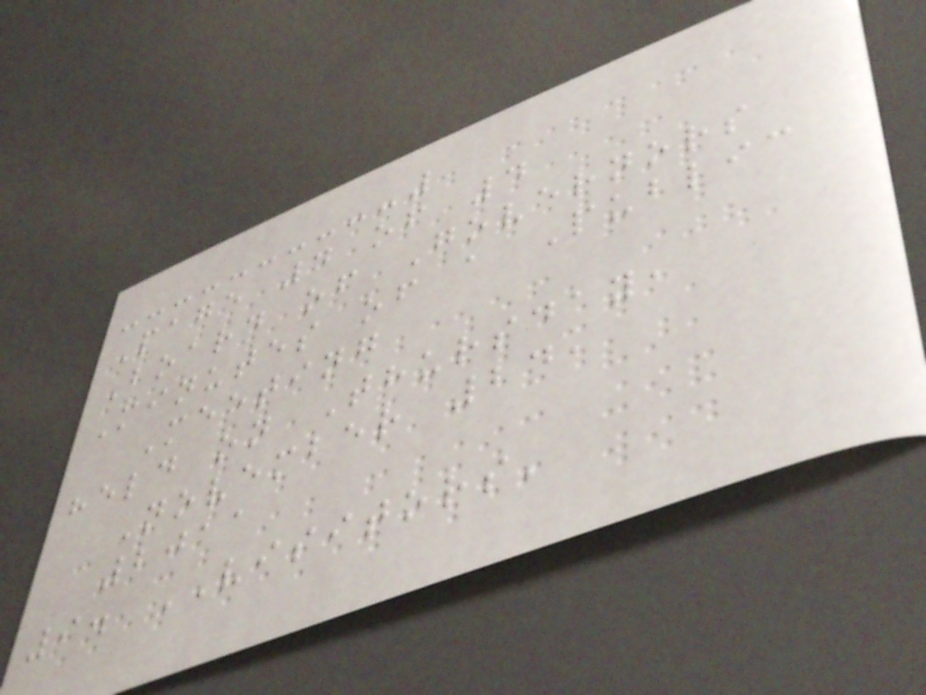Page 4 of 4
Board of Governors
Minutes of a Public
Meeting
held on Thursday,
November 24,
2011
9. VISITORS'
